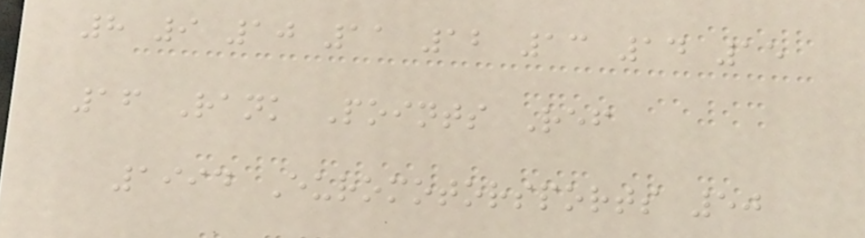8 9 10 11 12 13 14 15
16 Rank Points Ref
1994 Euromotorsports 50
